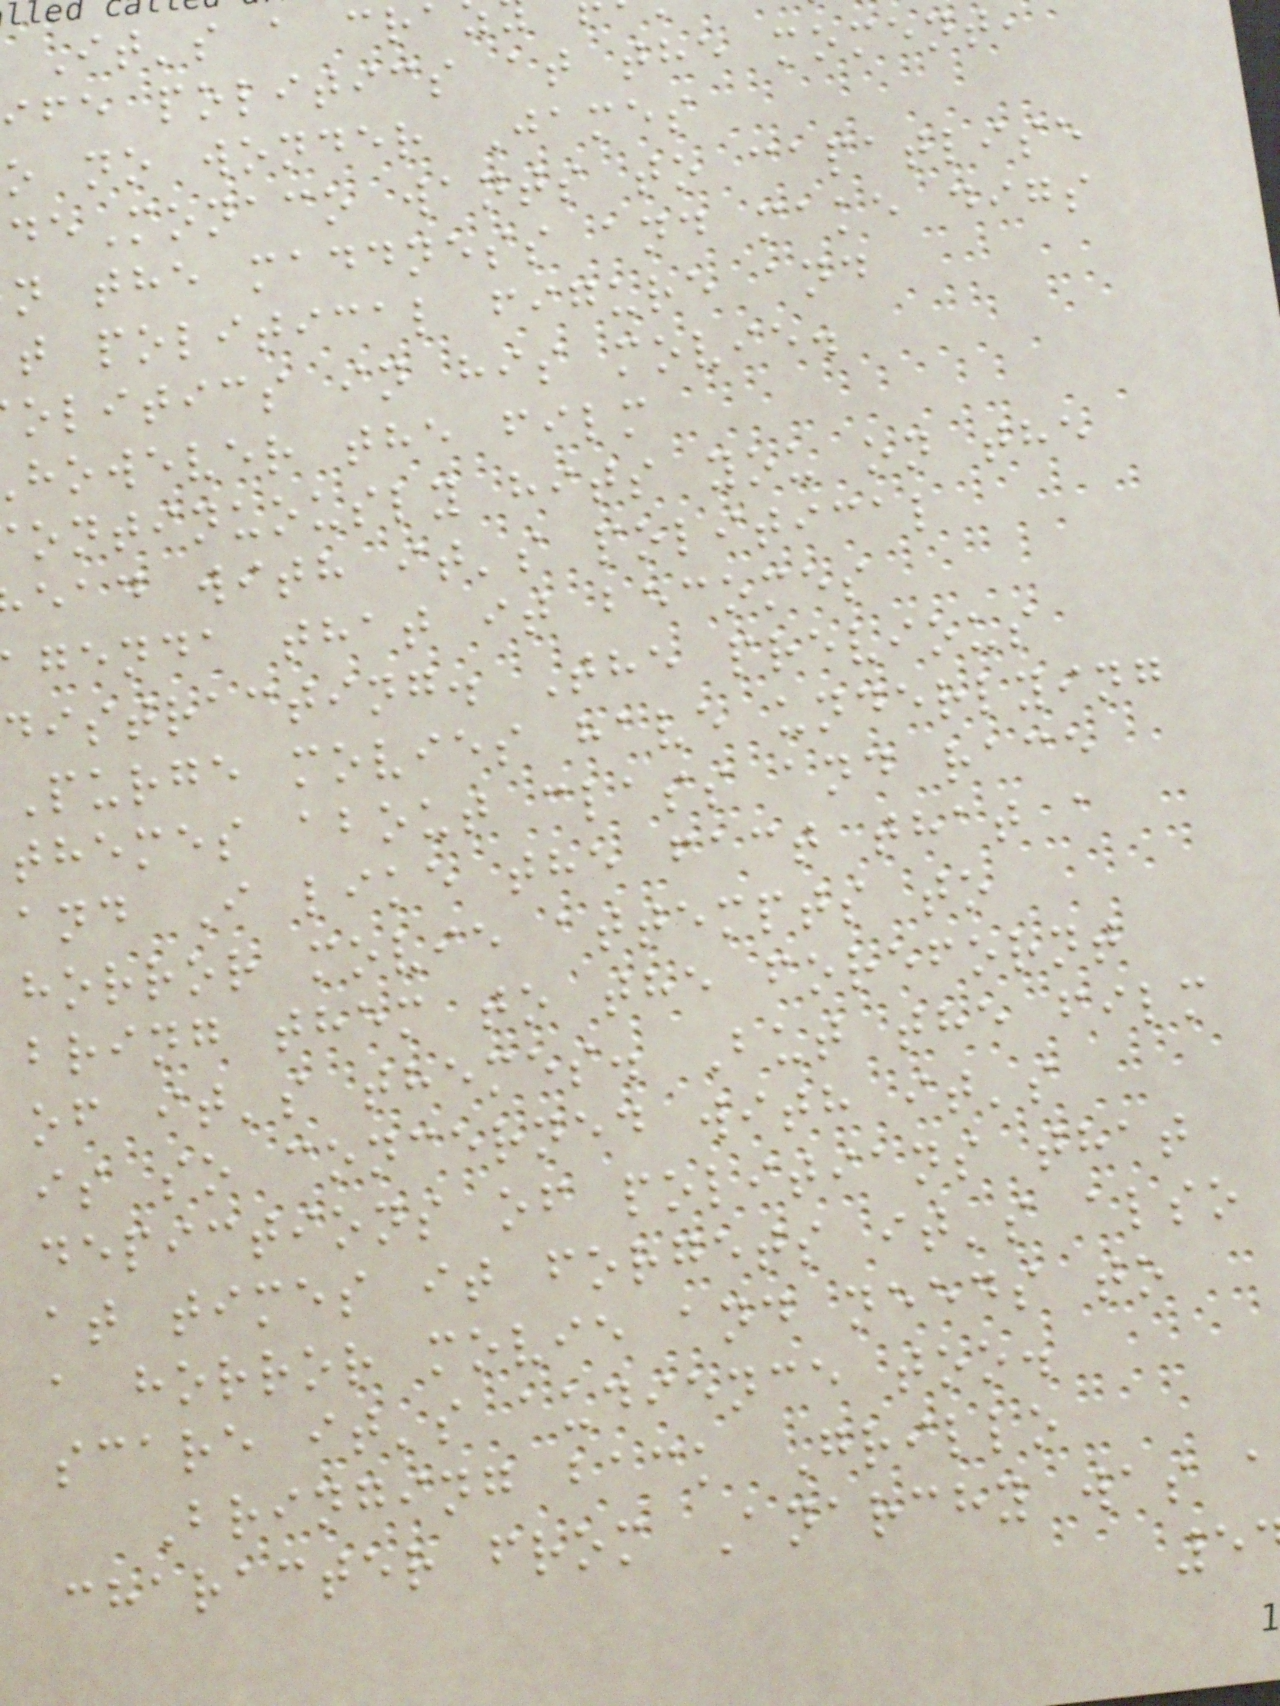It's a cra
ife politics at the moment,
o no wonder James
eMonaco wants to capatlise
n the maddness and make digs
t political figure and
olitics in his movie.
however the film
ontinuously hits you on the
ead with it's political
genda that it becomes
distracting. The previous
Purge movies have underlying
themes about class and race
and I like the fact that a
horror movie attempts to
bring them to the forefornt
of it's themes. But the film
is so concerned with it's
depictions of politians that
at times it forgets it's also
a horror movie and needs to
scare it's audience too.
Bringing back Grillo
character from Anarchy was a
